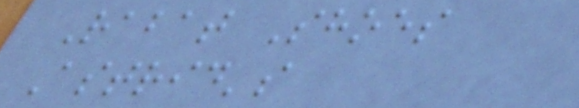Rabat Shoes
Astrid's
